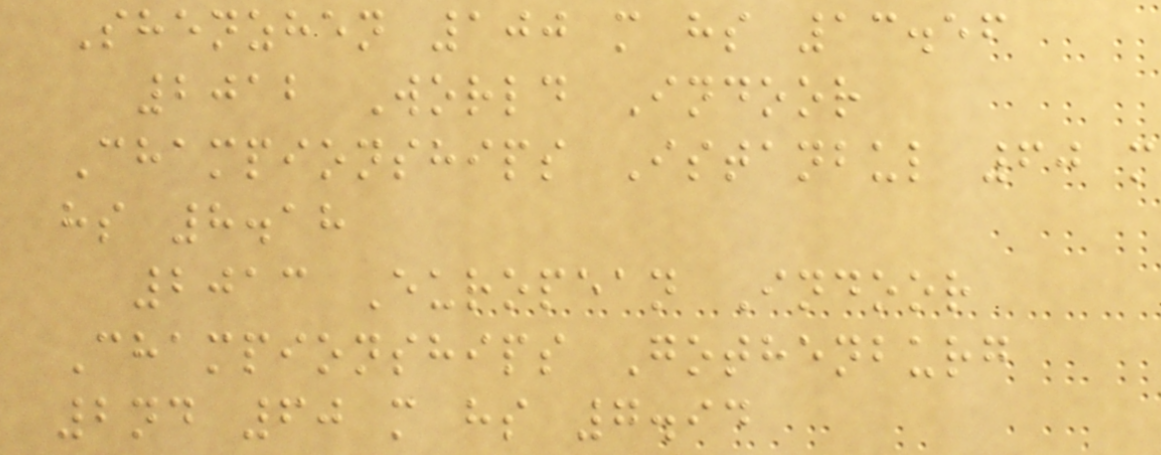Shenzhen 100 m hs 13.56
2012 World Indoor
Championships Istanbul 60 m
hs 8.18
2013 European Indoor
Championships Gothenburg
2nd 60 m hs 7.94
